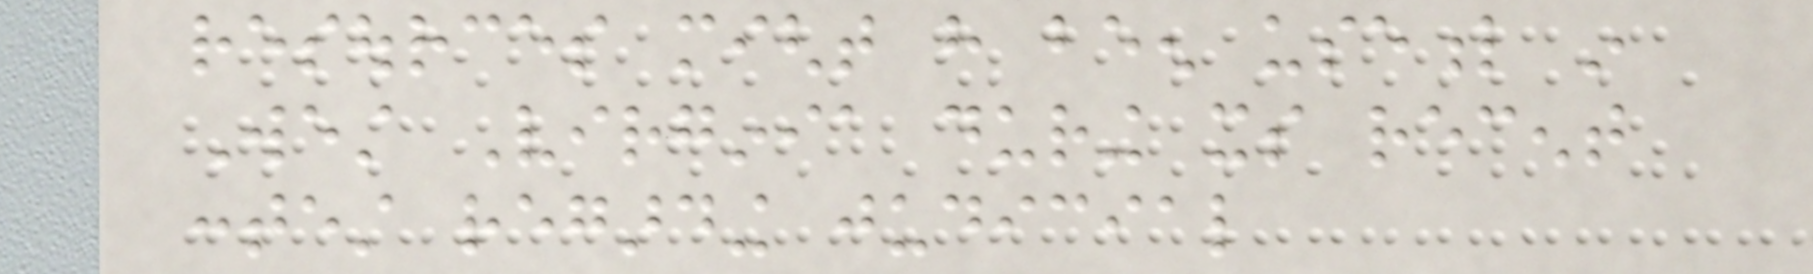resources might have been useful in
West Virginia during its recent
contest regarding judicial
